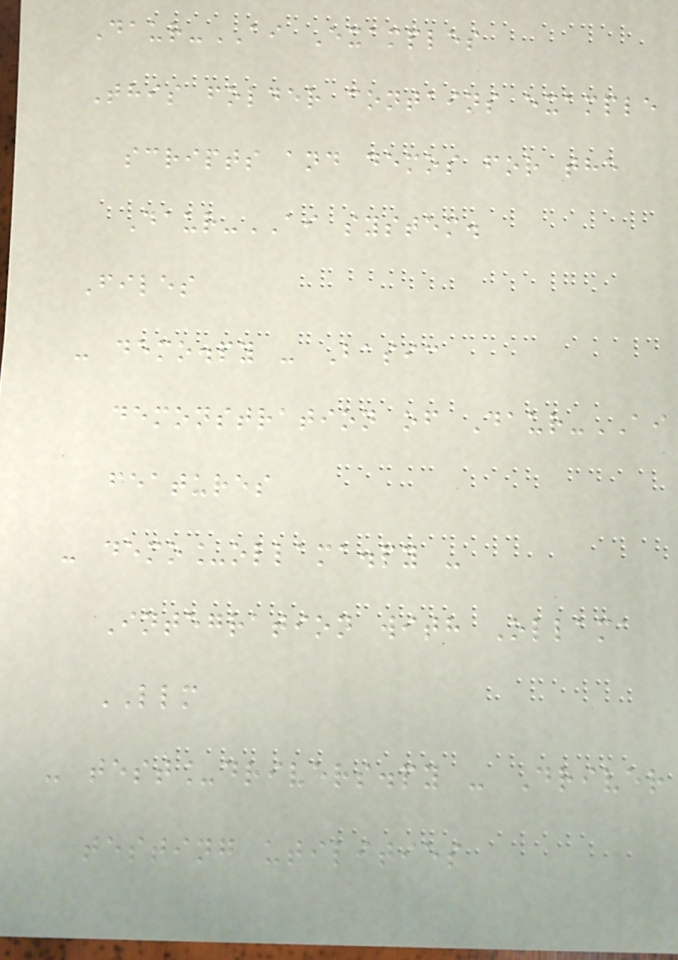Daur-AI Examples
This folder contains example
scripts and demos for the
Daur-AI system.
Files
- demo.py - Basic
demonstration of Daur-AI
features
- demo_ollama.py -
Integration with Ollama
LLM
- test_drivers.py - Driver
testing utilities
